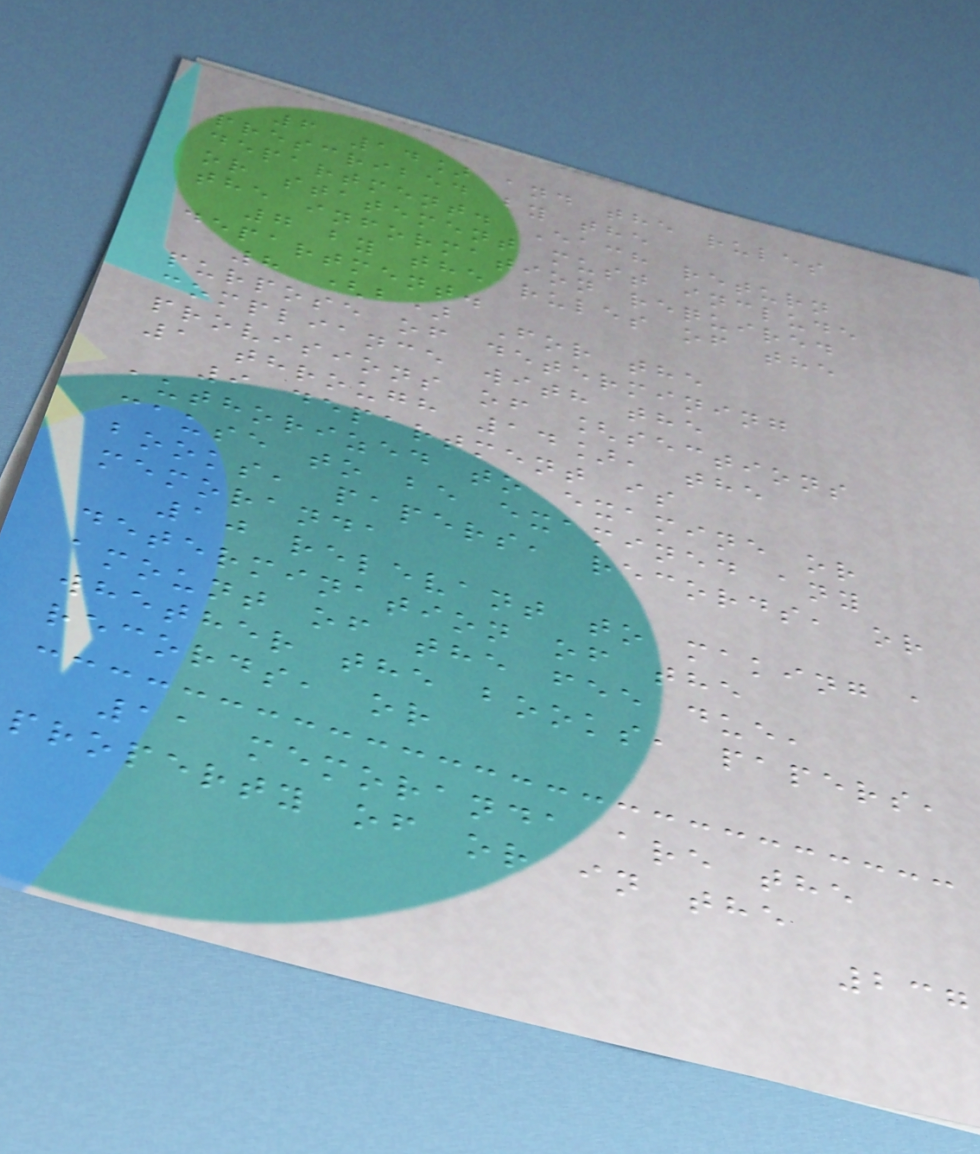6 14] and the rules
prescribed by the
department. Each return
or statement must include
the information required
7 by the rules of the
department.
8 (b) For the
purpose of determining
compliance with the
provisions of [sections
1 through 14], the
9 department is
authorized to examine or
cause to be examined any
books, papers, records, or
memoranda
10 relevant to making a
determination of the
amount of the fee due,
whether the books, papers,
records, or
11 memoranda are the
property of or in the
237
